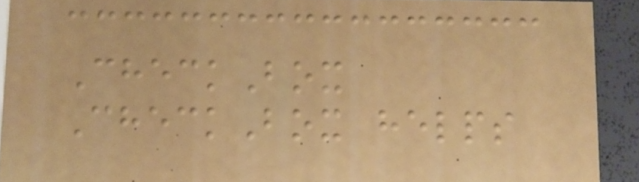CheckBox
CheckBox helps
